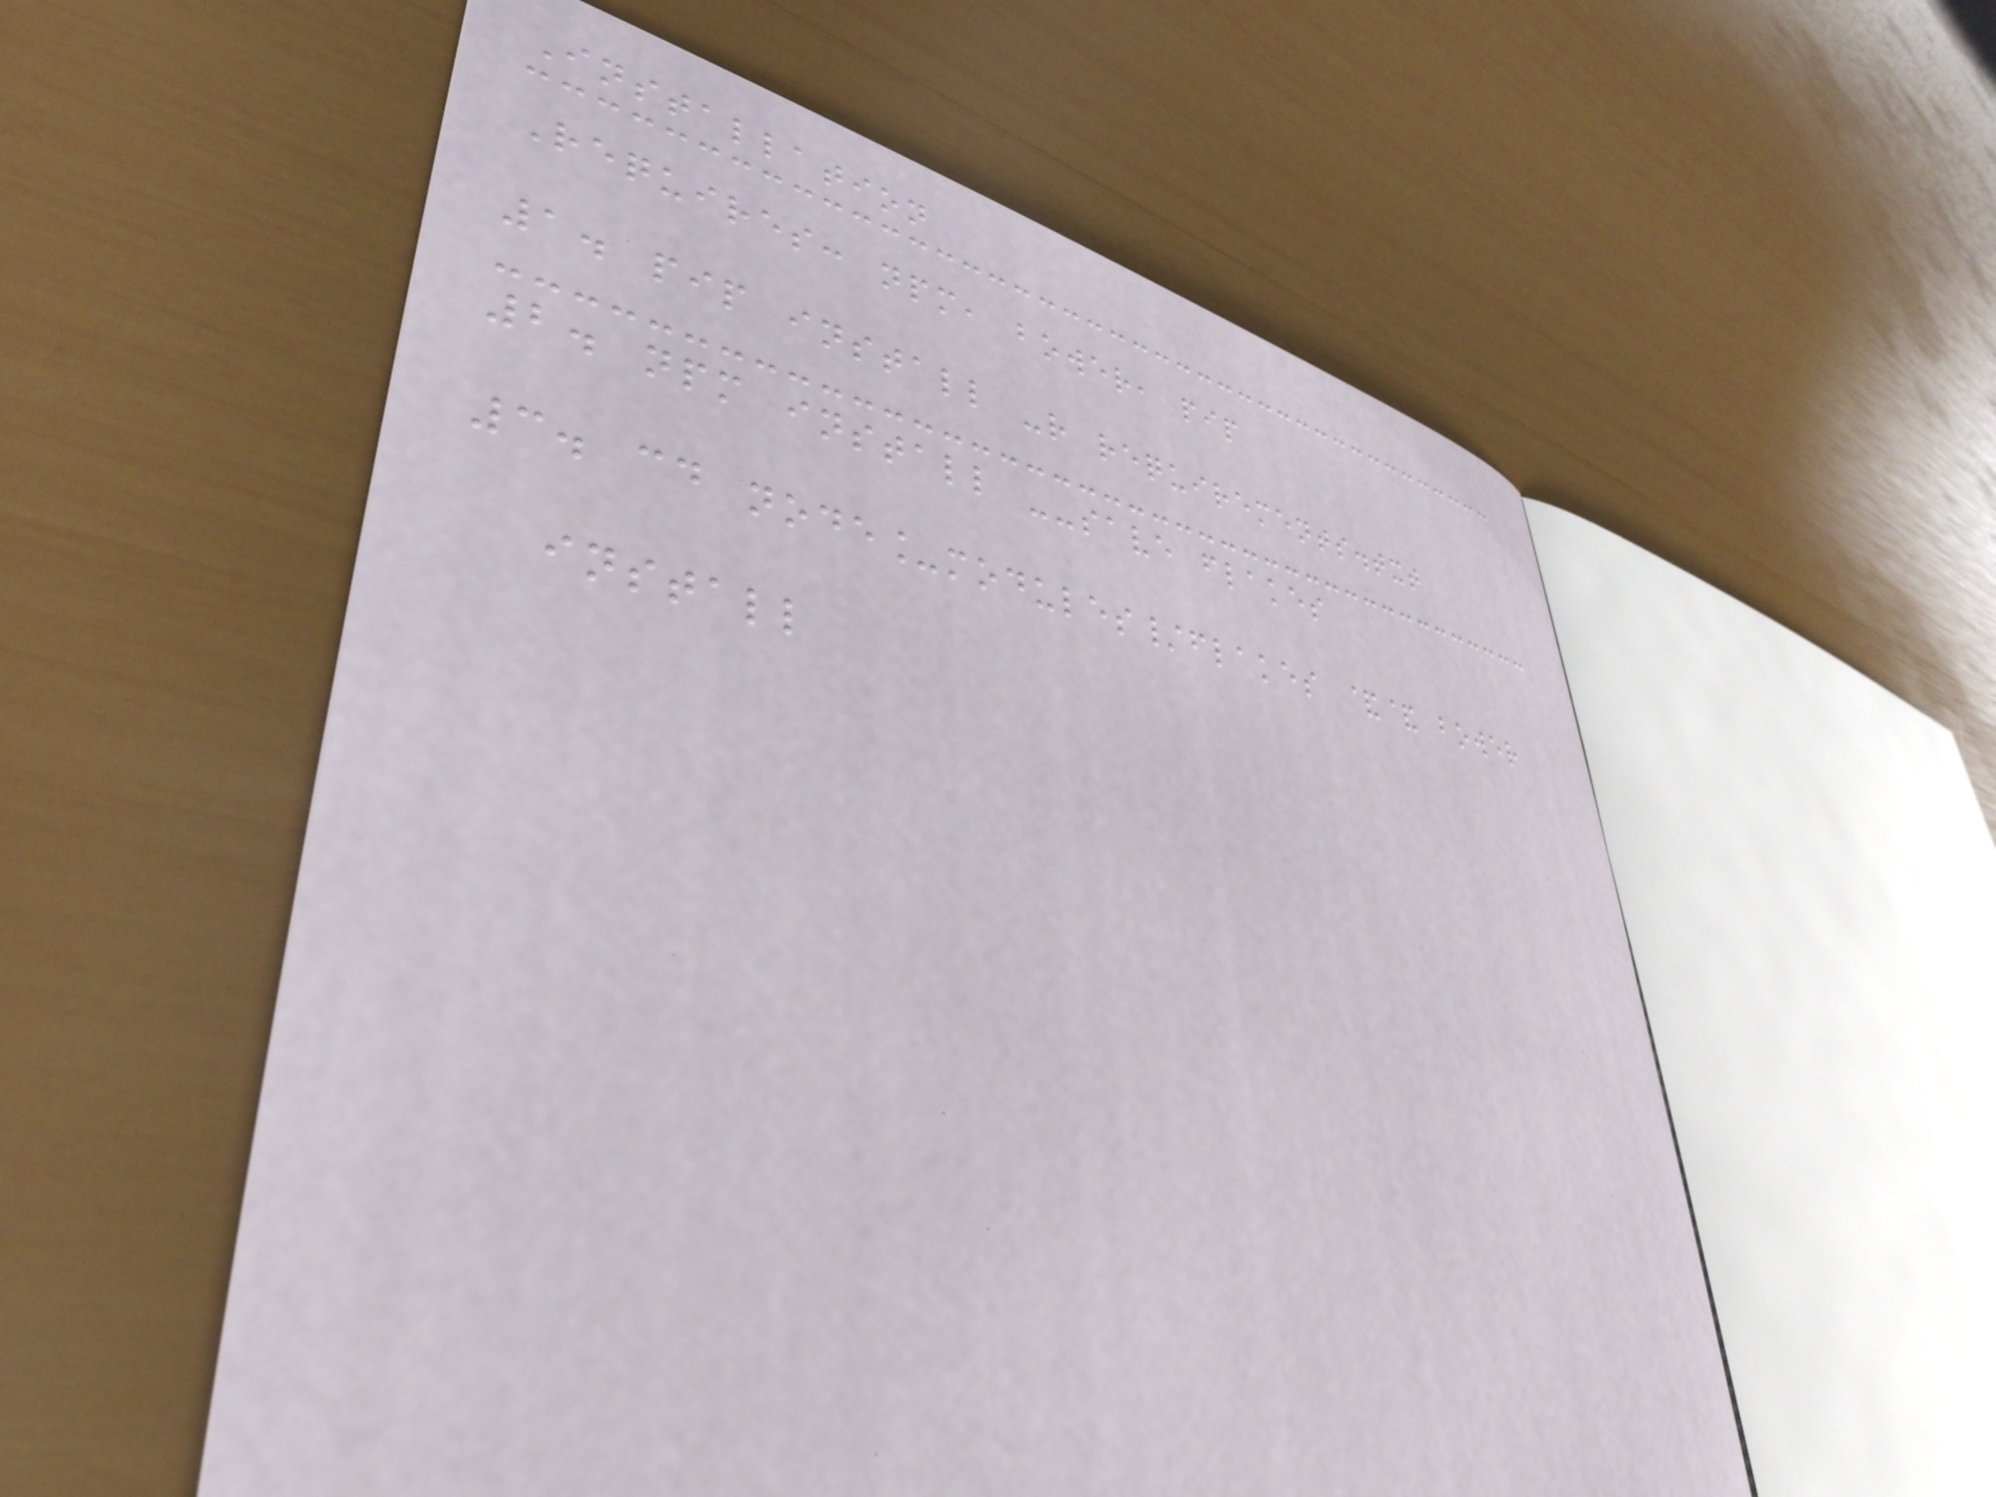Installation
Requires: npm, bower, pip
1. pip install -r requirements.txt
2. npm install --save flakes
3. cd node_modules/flakes && bower
install
